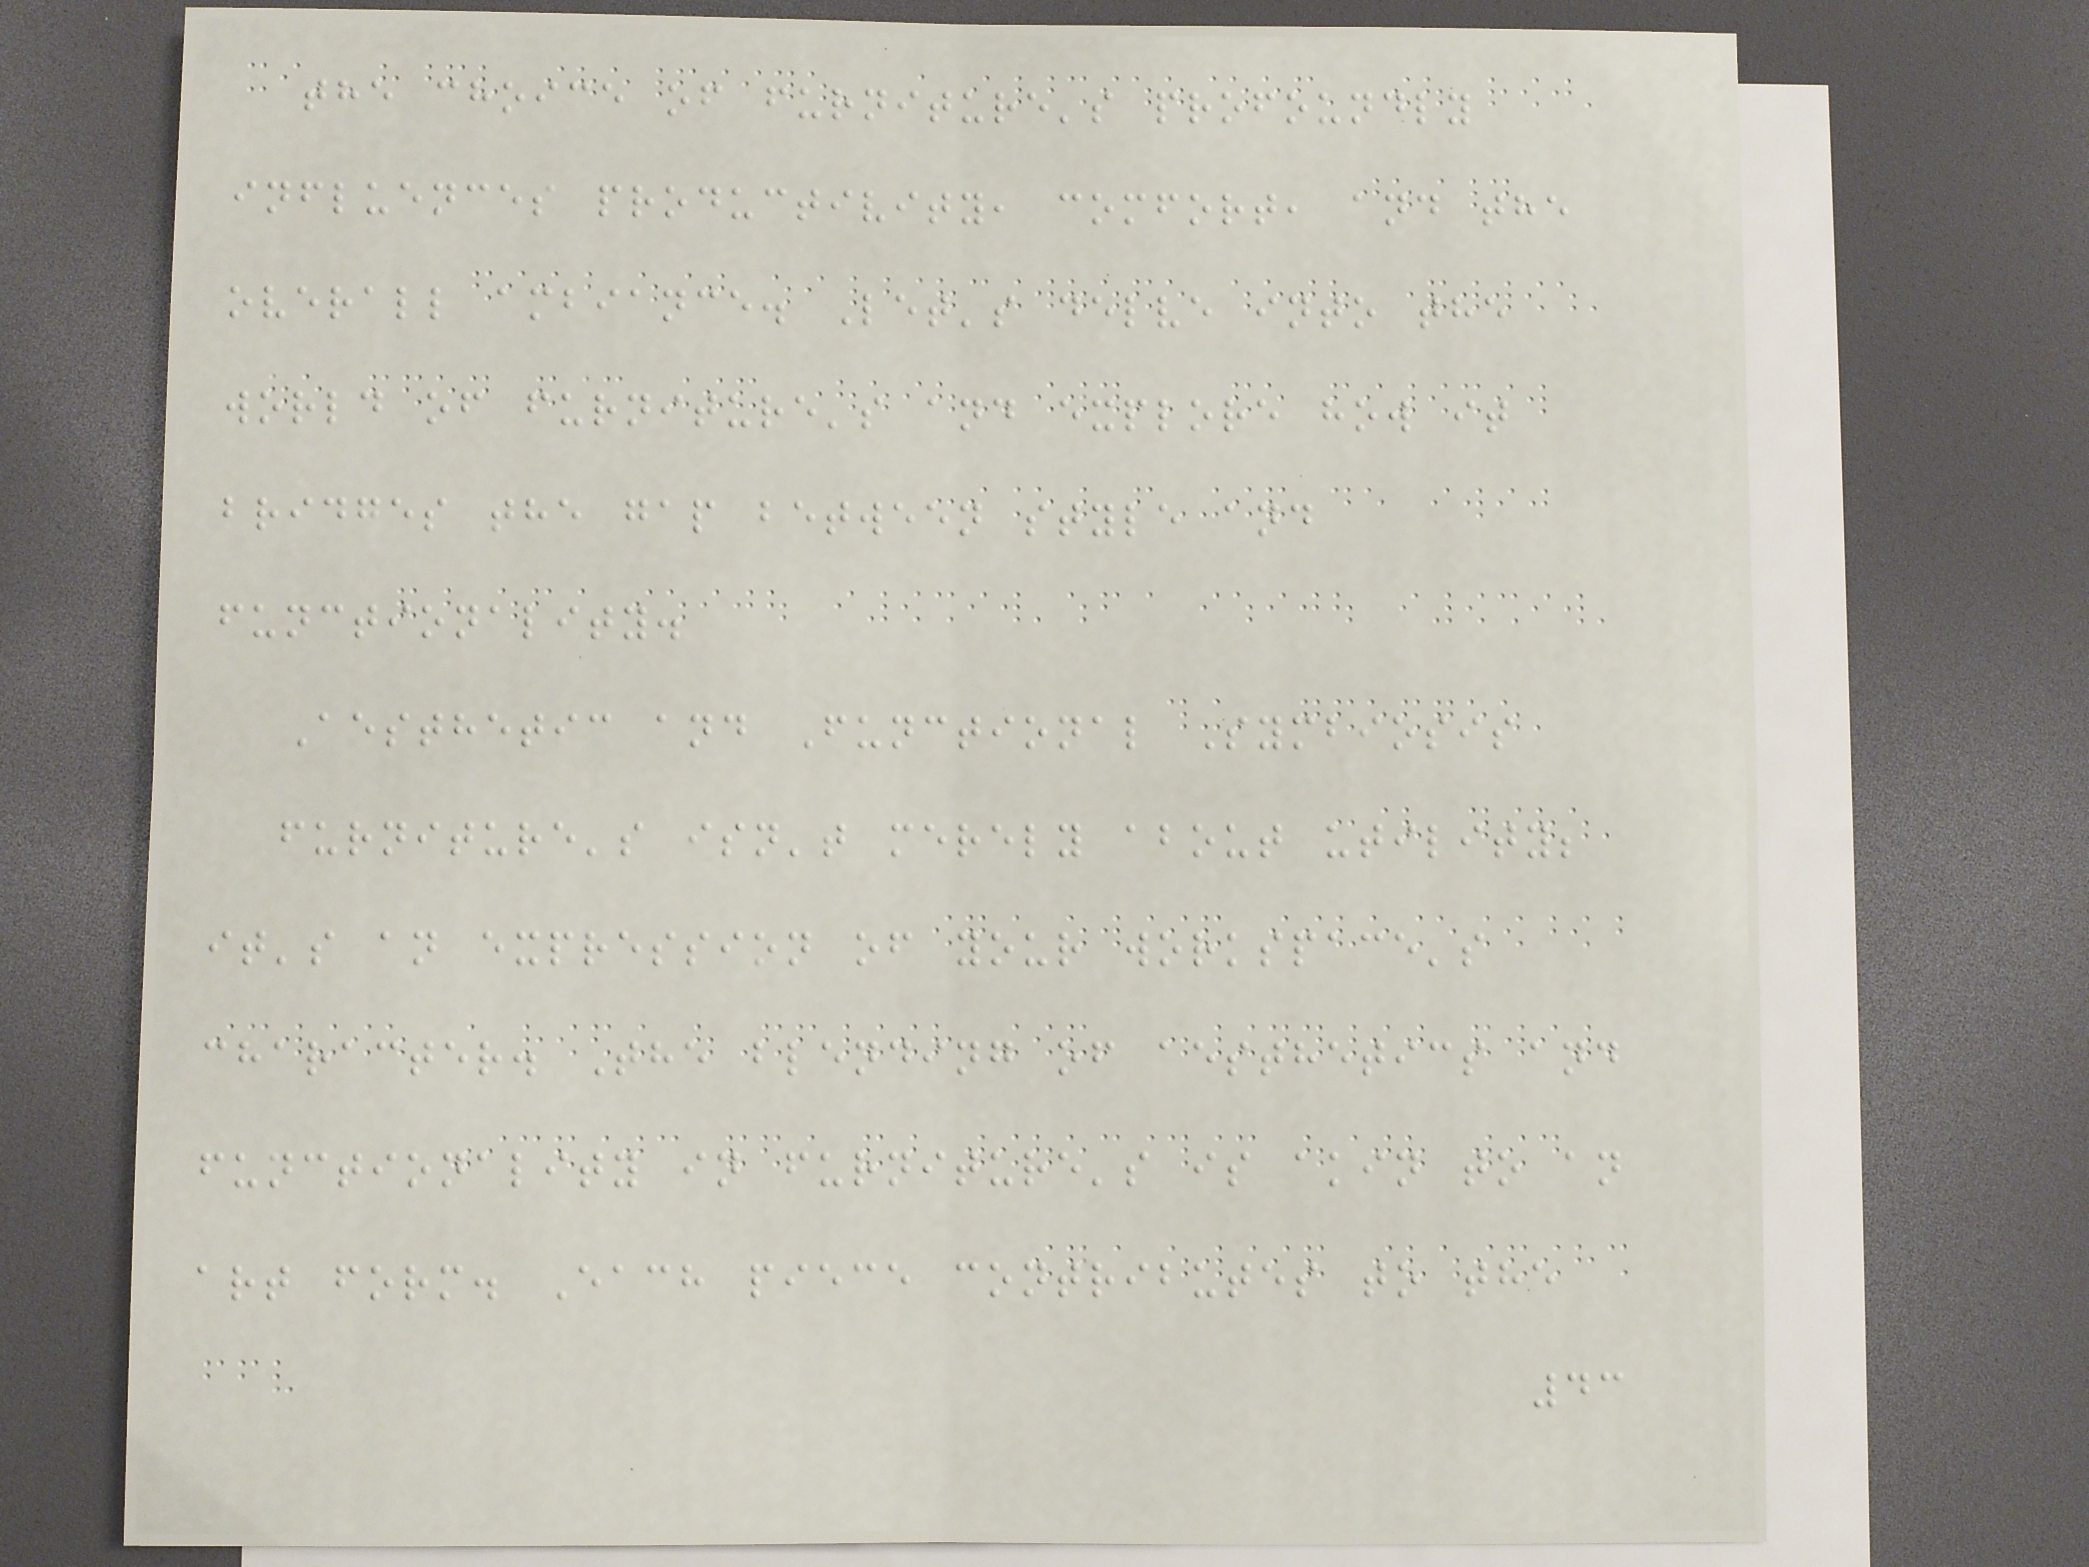the choice of furniture's profoundly
influences productivity, comfort, and the
overall ambiance. Let's delve into the
world of furniture's and explore how it
bridges the gap between style and
functionality.
Aesthetic and Functional Symbiosis
furniture's isn't merely about utility;
it's an expression of your workspace's
character. The blending of aesthetics and
functionality in furniture's is akin to an
art form. Each piece contributes to the
43
